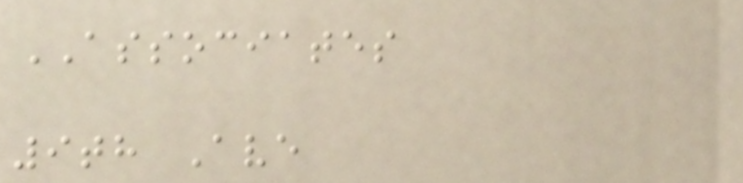ASSOCIATES
9th Ave
